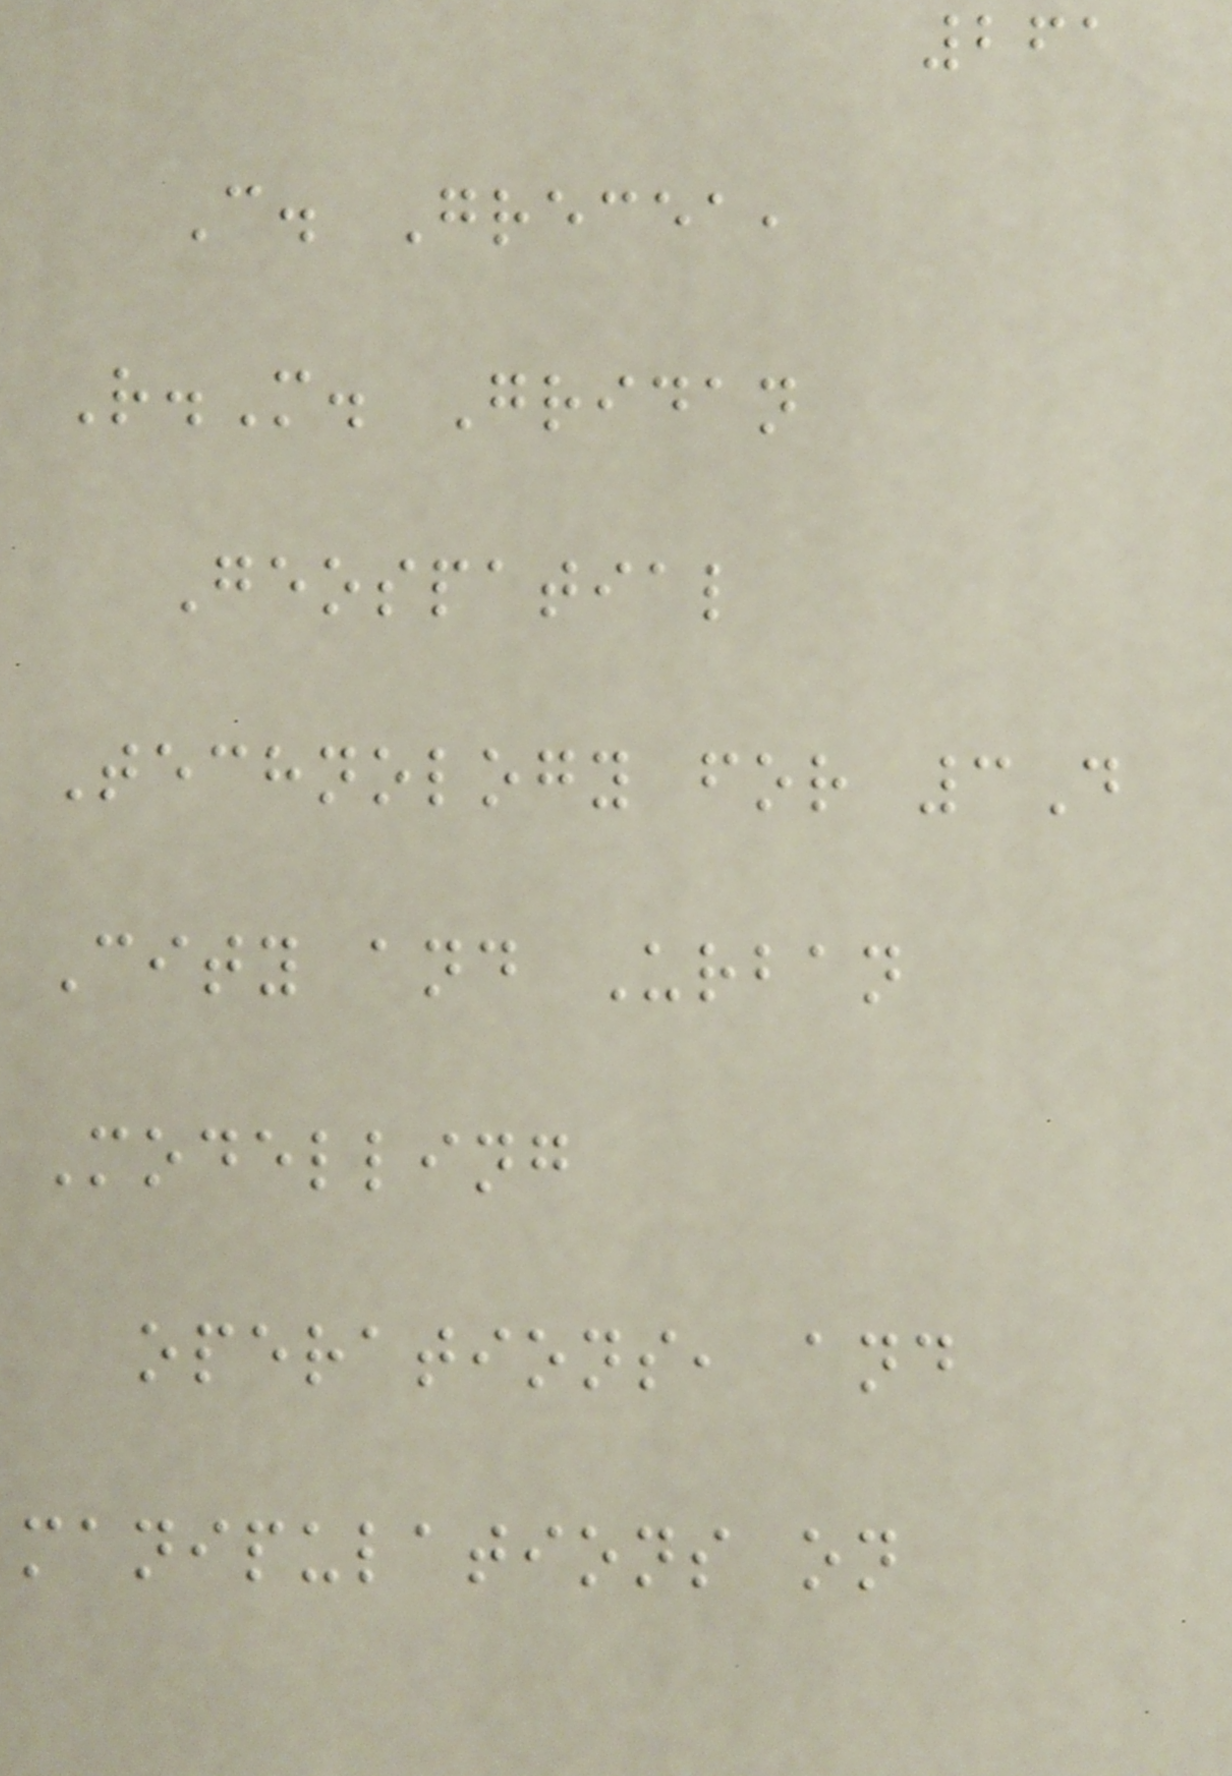261
C. Grecea,
R.M. Gridan
Geospatial
Technology for 3D
City and Urban
Modelling
operations, and
manipulations on
